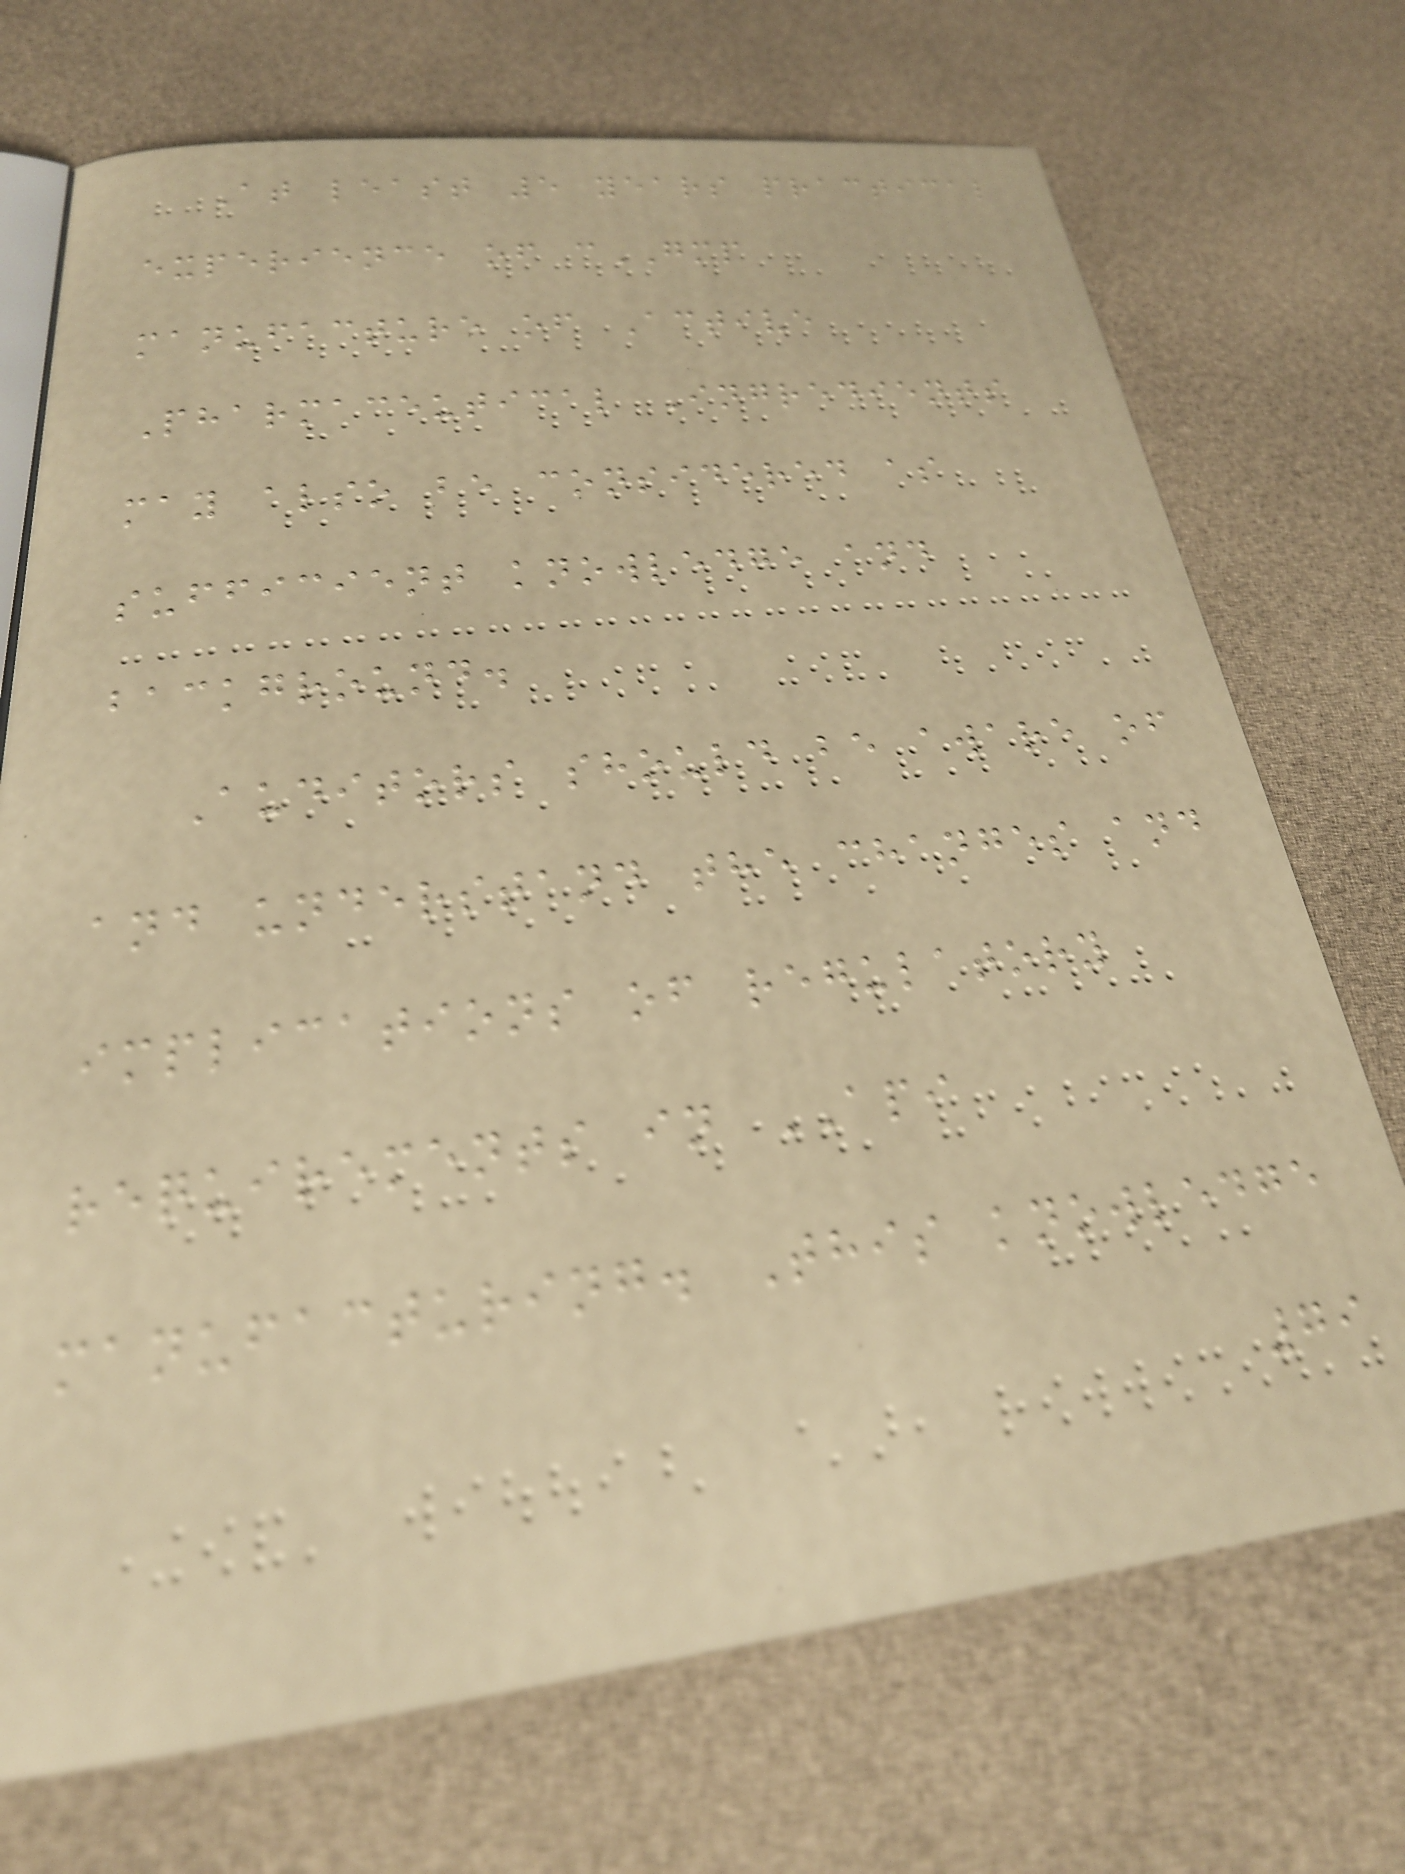At least 5 years practical
experience of cGMP
manufacture of Active
Pharmaceutical Ingredients
may also be considered as
sufficient knowledge and
background.
Auditors should be aware of
and understand the changes and
implications of regulatory
requirements in API
manufacturing. This knowledge
79
